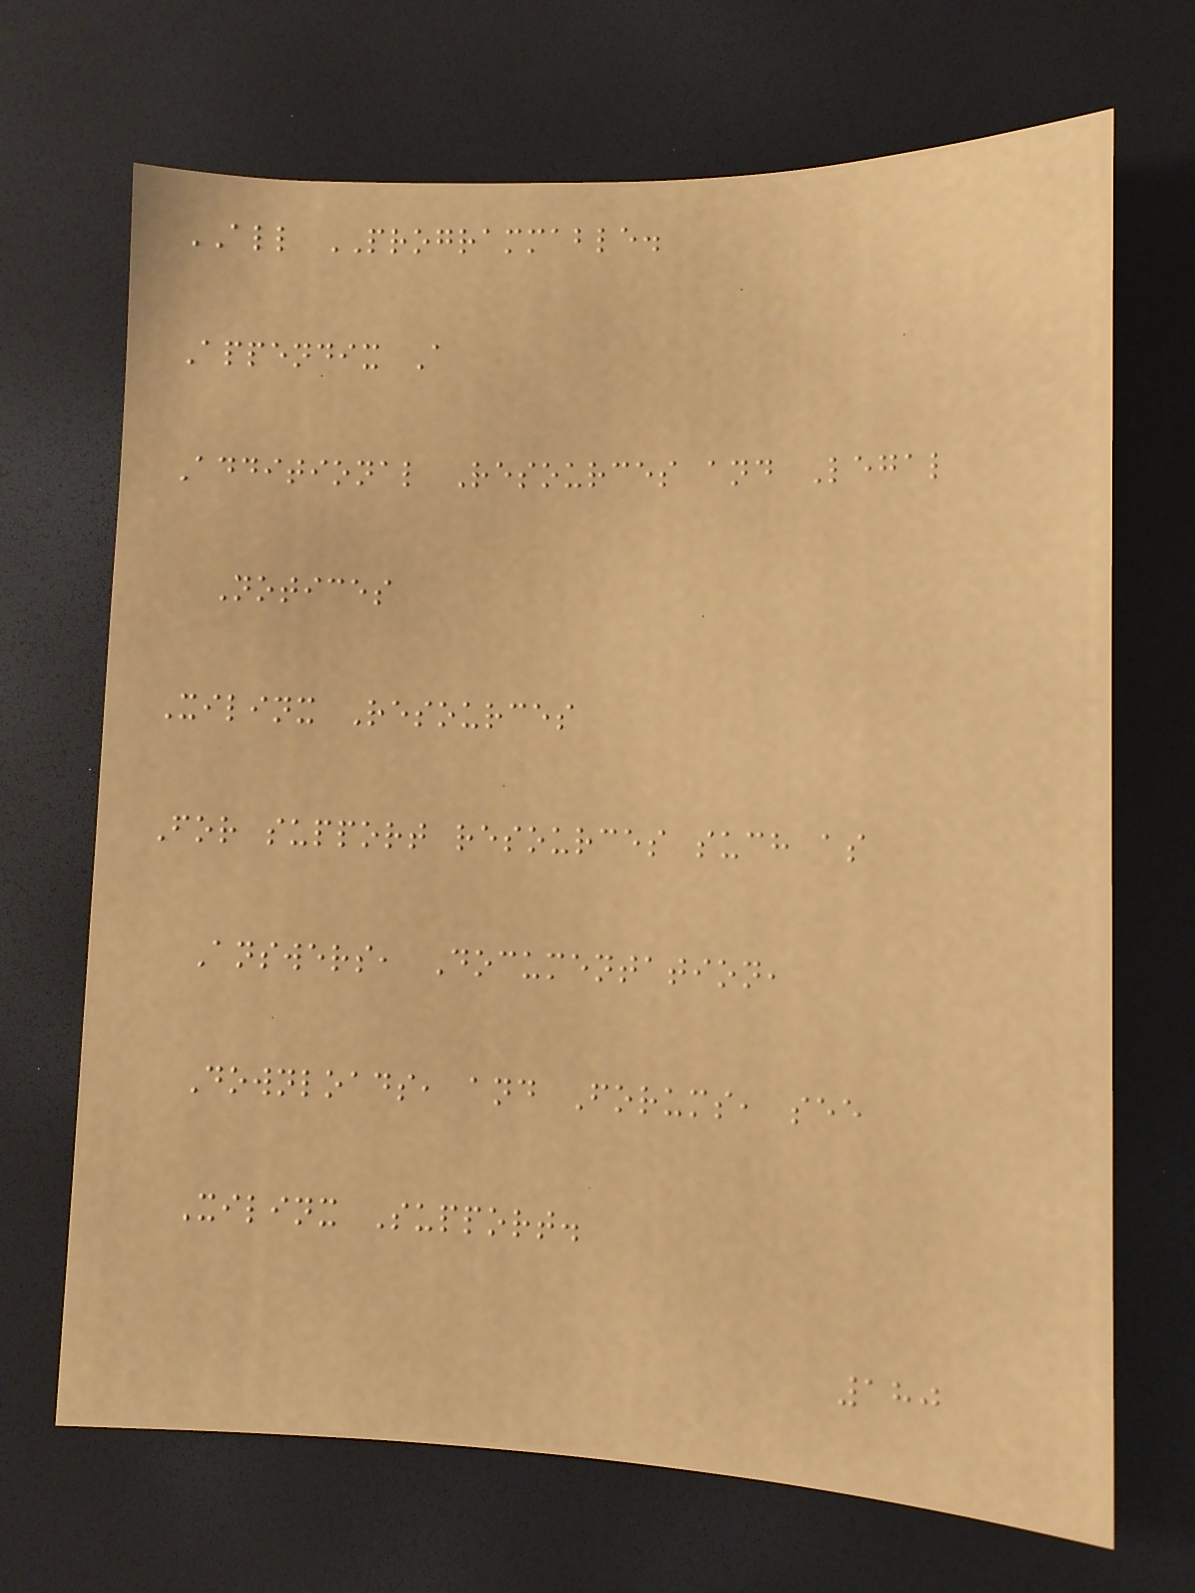ALL PROGRAMMABLE.
Appendix A
Additional Resources and Legal
Notices
Xilinx Resources
For support resources such as
Answers, Documentation,
Downloads, and Forums, see
Xilinx Support.
180
